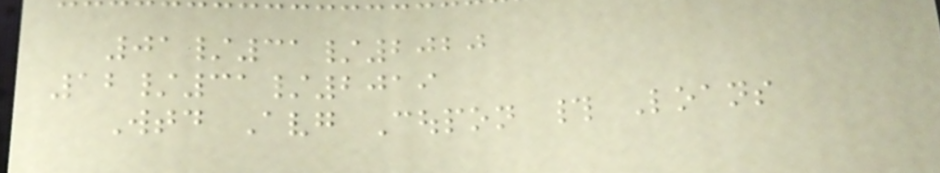01/31/2020
12/31/2019
Wtd Avg Coupon # Loans
